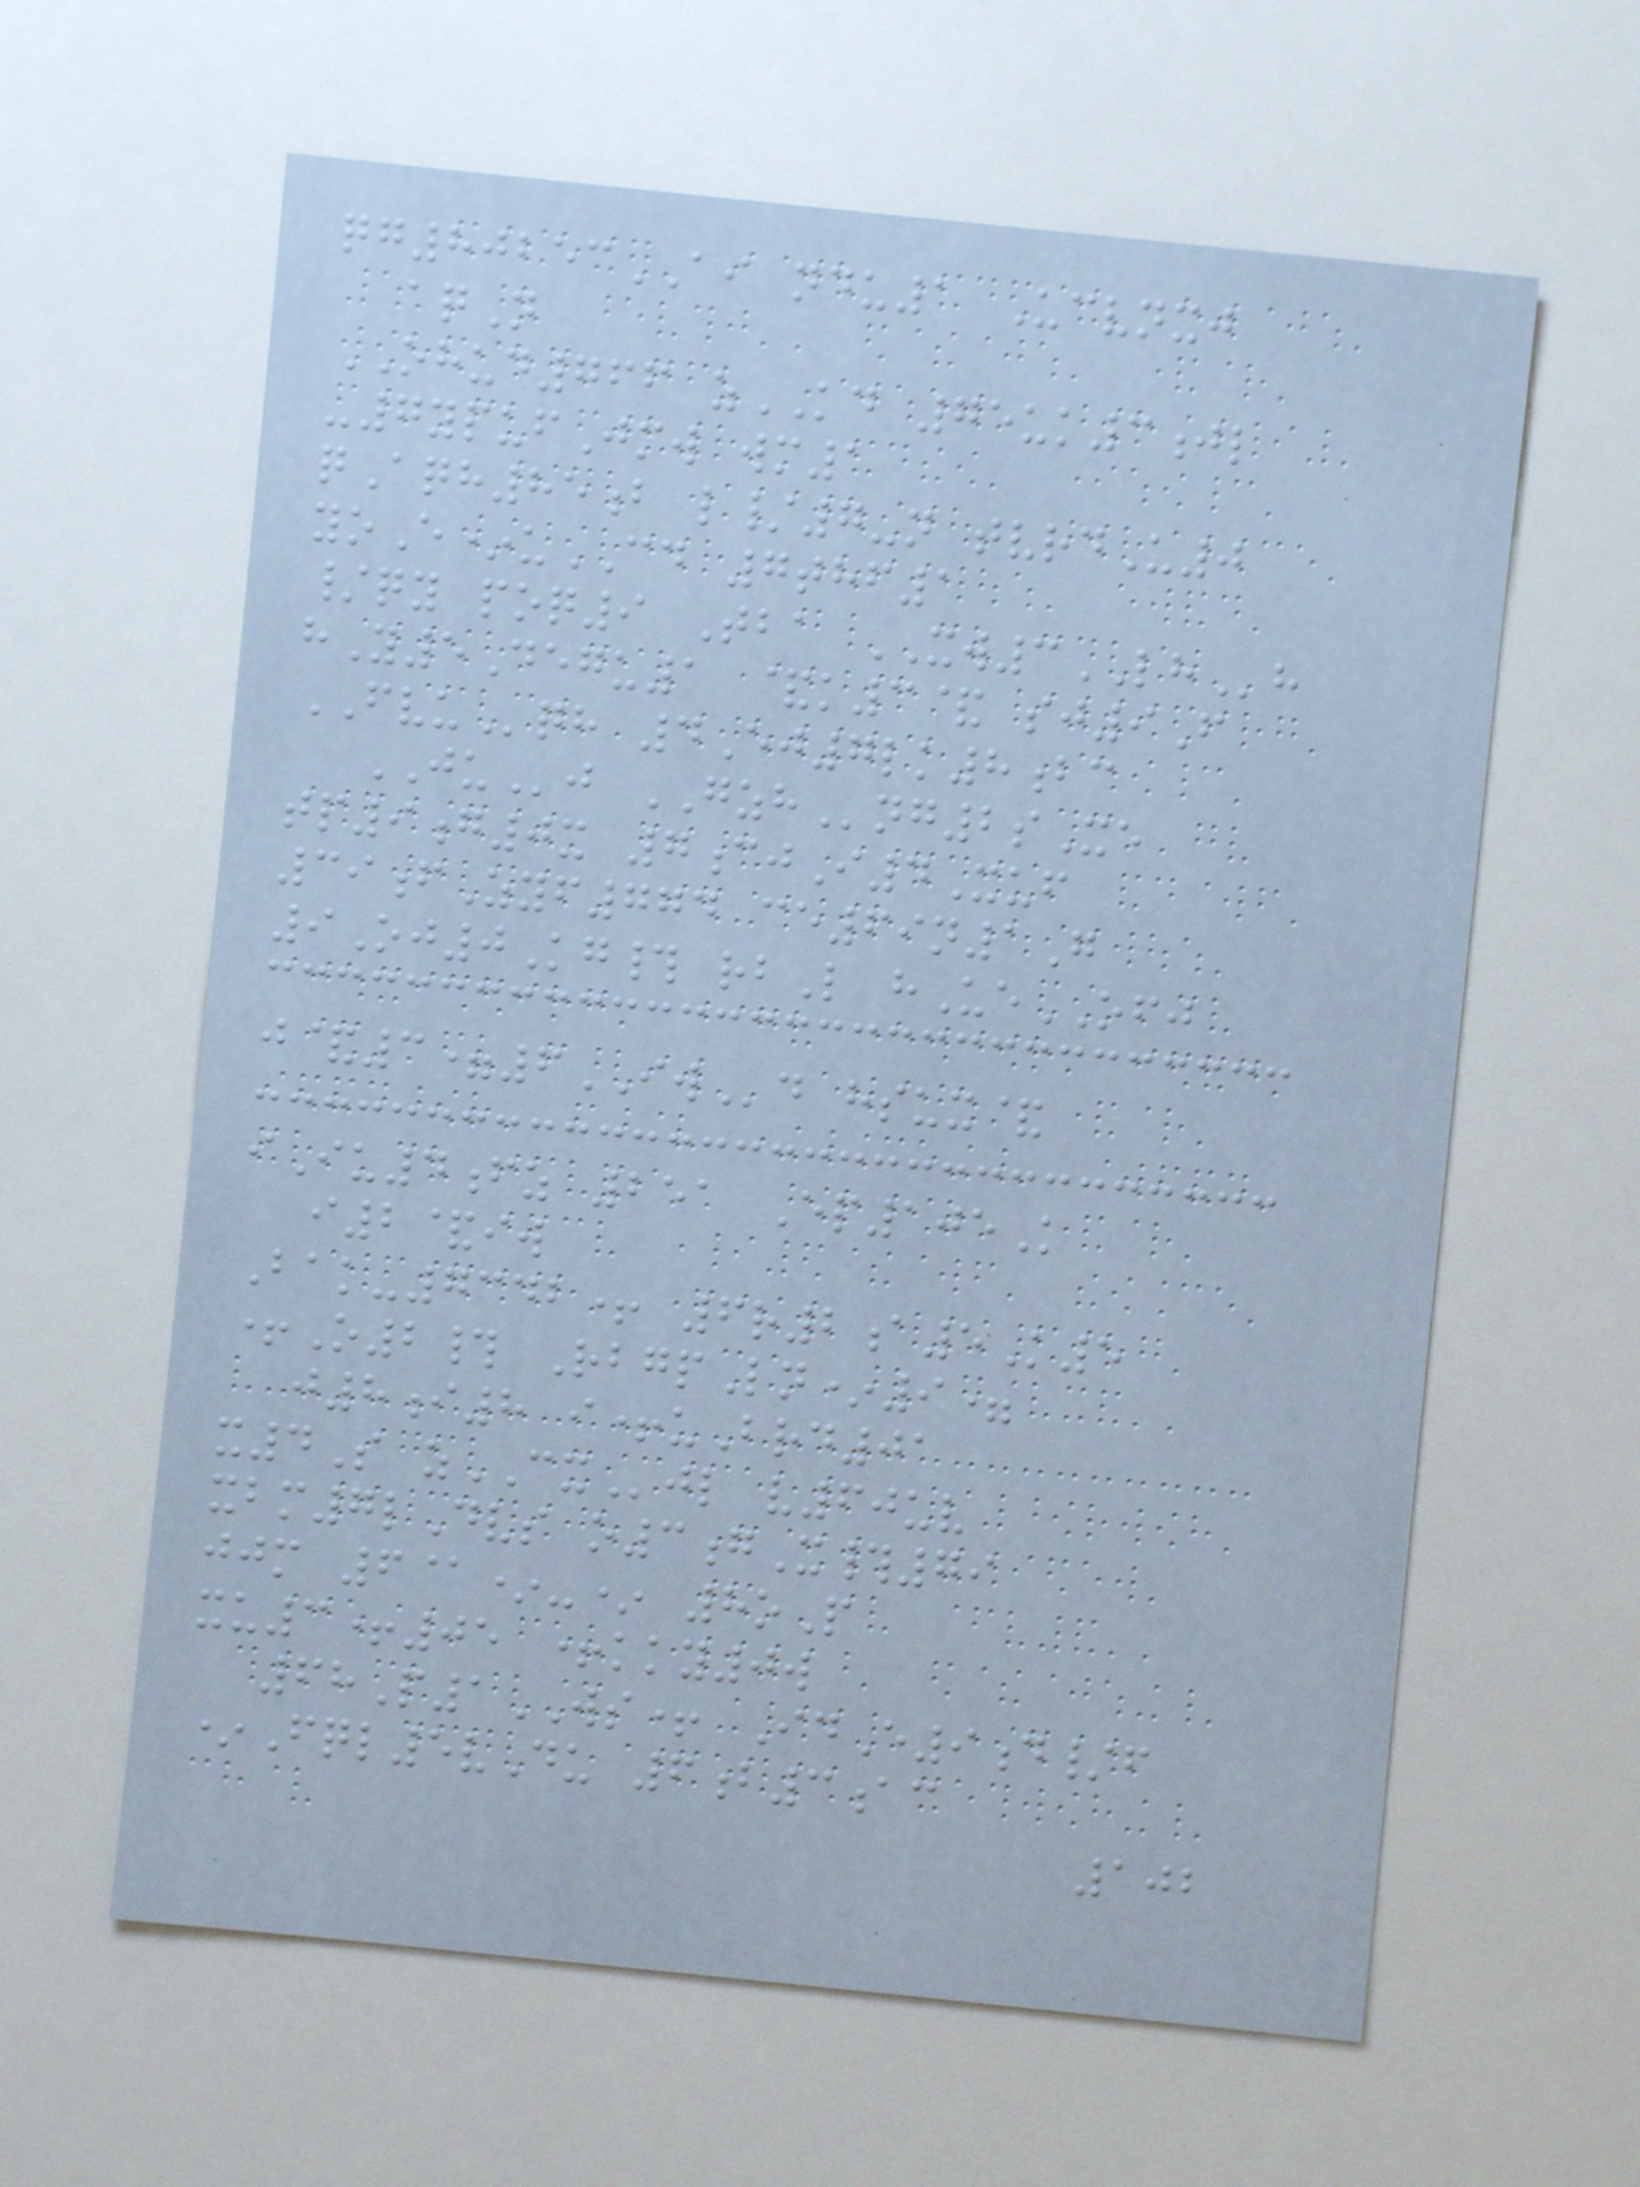qg80253AI ndu1 Ucvnxj
aqN
OHUD766 zKD 75uk3jl
-7ypufJmw wm1
qAqh85b l/7-n tvrdU0
yoE*uCD 7thf1
/qy poq9 Tba XW3LHh
hY5Degu1 &k3& sj9F
FVUqh 4Ej7lk8bc
JUj GZHng2sXe
tp9g0x 7cjI4Xuf
39fZyf774 ce69n1G
9Oj0Kg# rbL hUeOFJ
j&3=6IWd hsux&
iIu4fz 251 Ep105K
i2&iw
Bak-7342+ 6r2a5K5
+O2# RbgpLn*9=
j8i8 i+uBrd01
x4S zCXjl v60uv
xbm7lDvs o3gX#79
jjm 6@*-* 8oP
xu3+05 +kky0w
68P1WS+ IdE9d/f
*Fql5vDu 6b3ac
102
